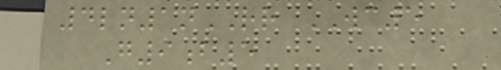4ln1nRR WC5
G9b5
